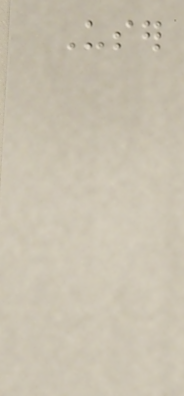User
